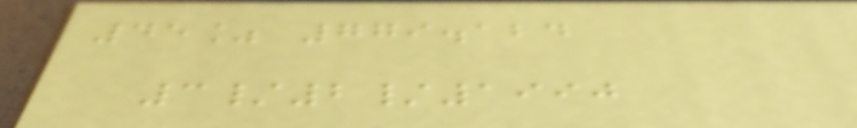45% 779.124
3/2/1990
